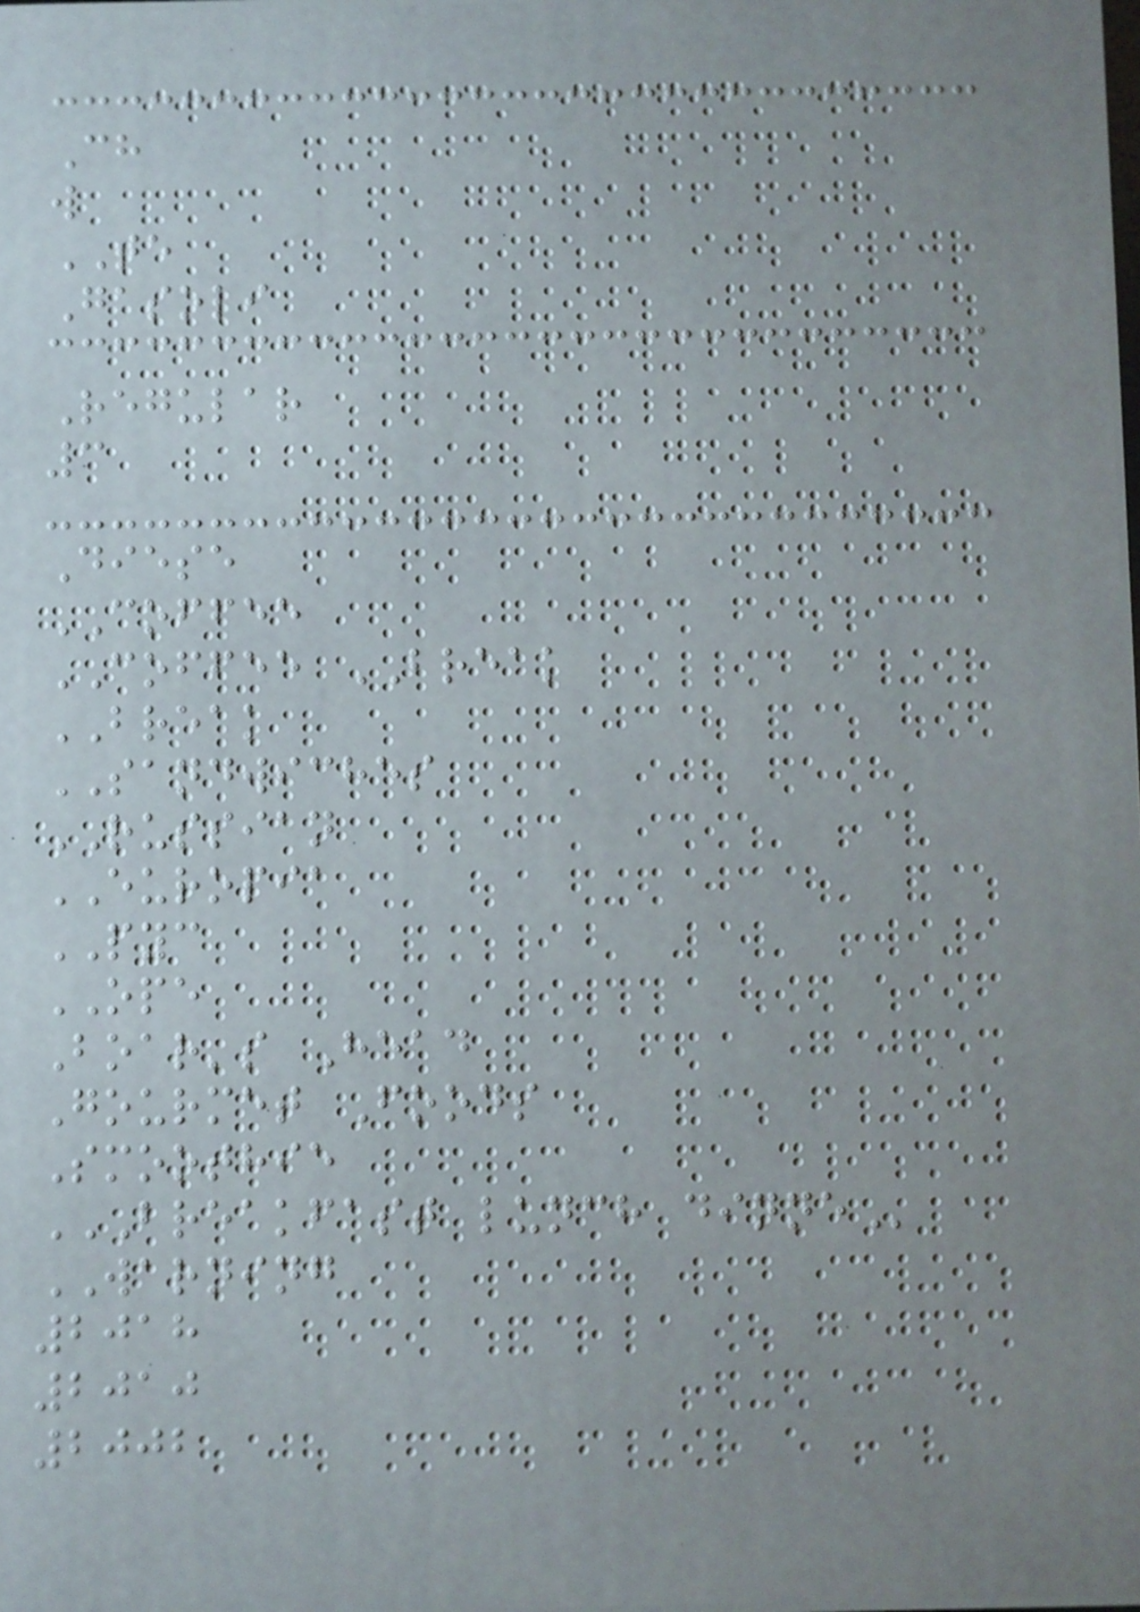Ch
w
TE
Gasoli
Regular
3
Diese
COFFEE
COFFEE BREAK
BREAK
SANDWICHES
RUSSIAN
EUROPIA
PYC
OPE
Boar's Head
Gourmet Foods
Smoothie
BREAKFAST LUNCH DINNE
WARNING
2018
2010
2002
